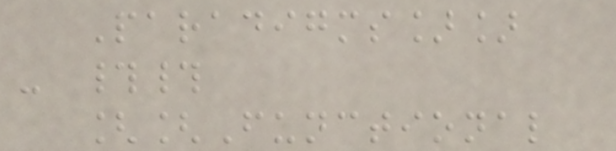Paradigms]]
- ##
[[Functional
